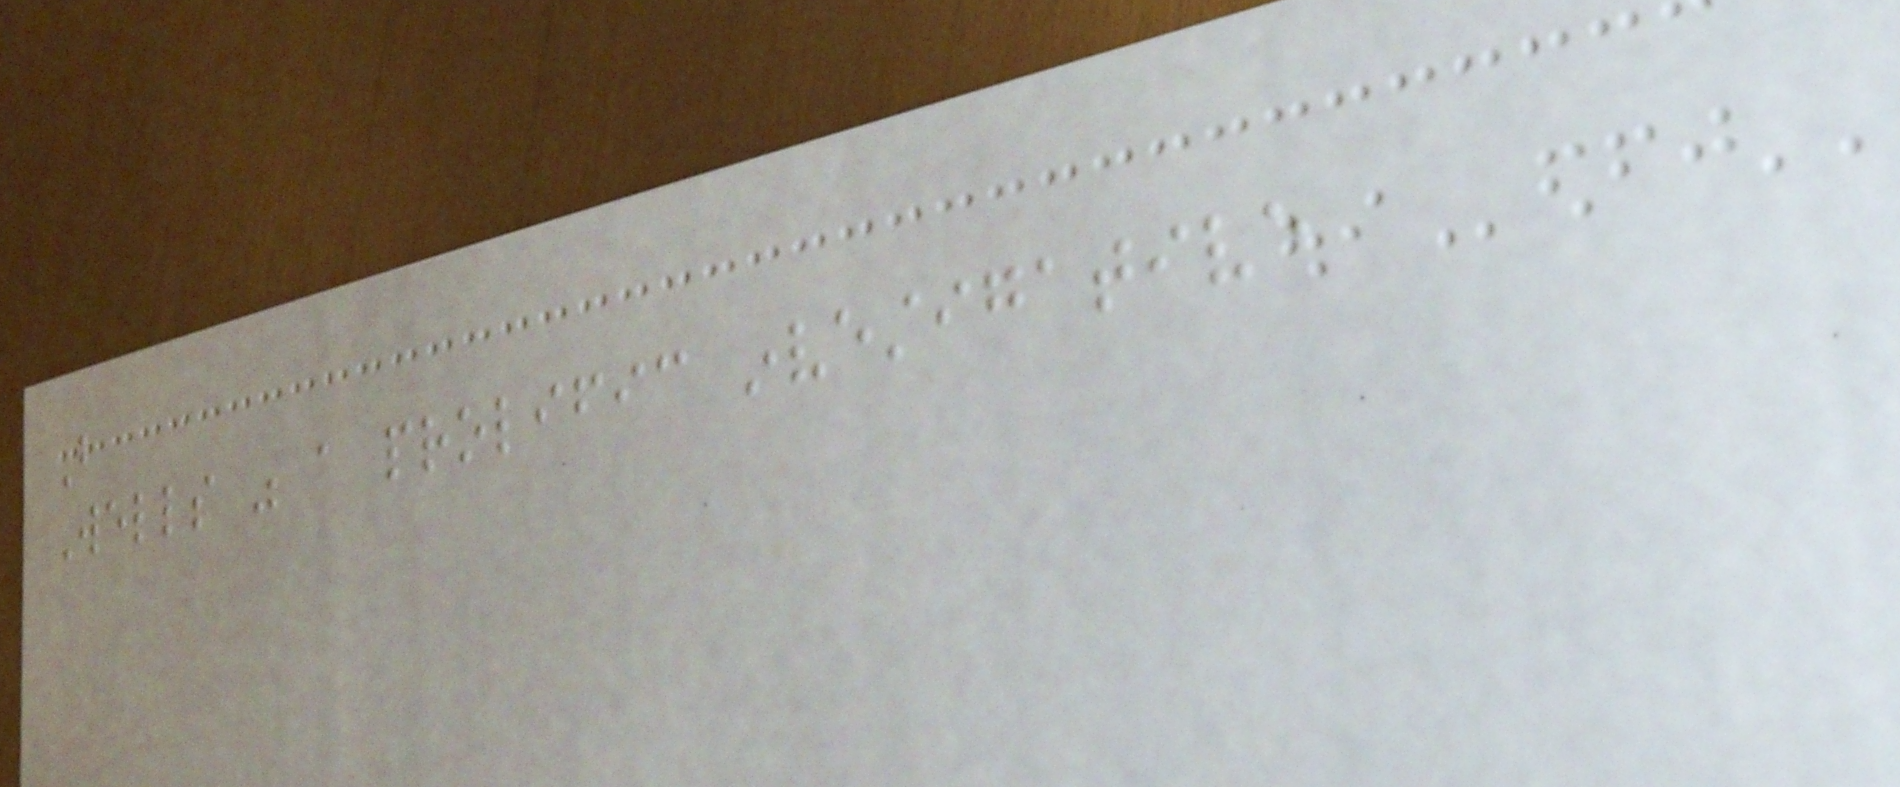But
Wells was a prolific investigative
